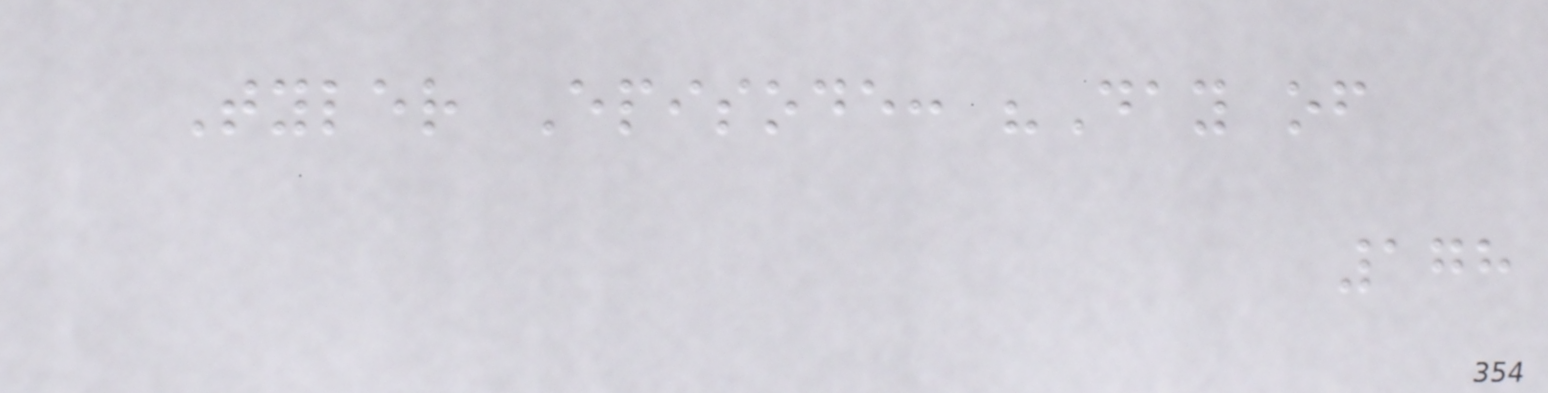Tyler Episode: "Day of
178
